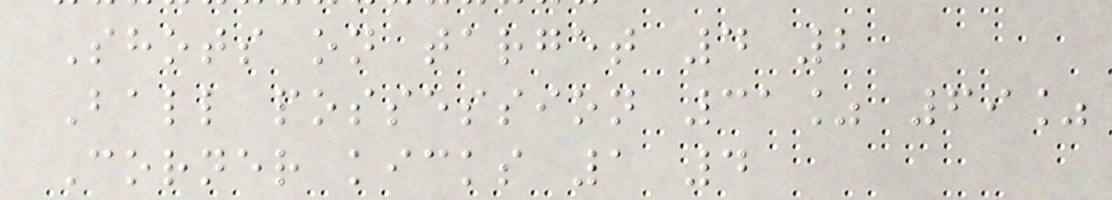Shots on target 4 2
Ball possession 31% 69%
Corner kicks 1 4
